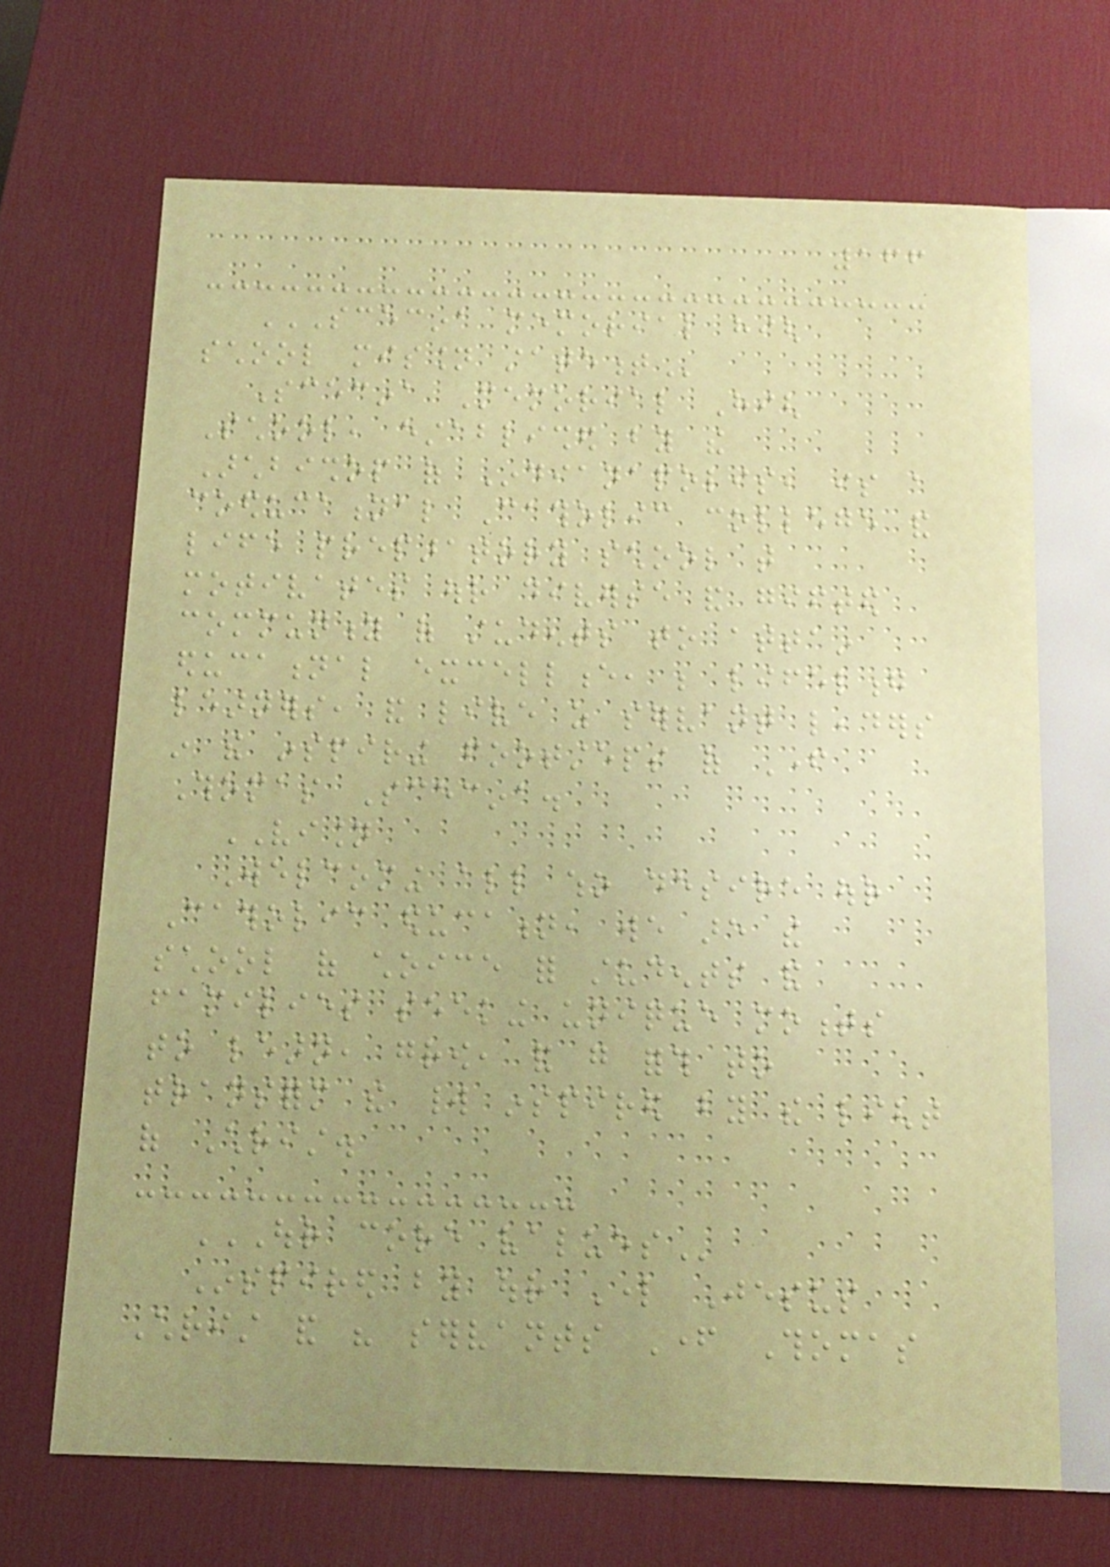166
SCECINA MEMORIAL HIGH
SCHOOL MISSION STATEMENT
Scecina Memorial High
School, established by the
Archbishop of Indianapolis, is a
coeducational Catholic college and
life preparatory school that
motivates our diverse and gifted
community of students to attain
educational excellence, be lifelong
learners, and live as servant leaders
in the inspiring footsteps of Father
Thomas Scecina.
VISION
Welcoming all who desire our
Catholic education, we are the
school of choice for students and
families seeking unique moments
to learn, grow, and go forth to
transform the world inspired by the light
of Christ.
OUR CORE VALUES
Inspired by our Lord Jesus
Christ and his servants Father Thomas
